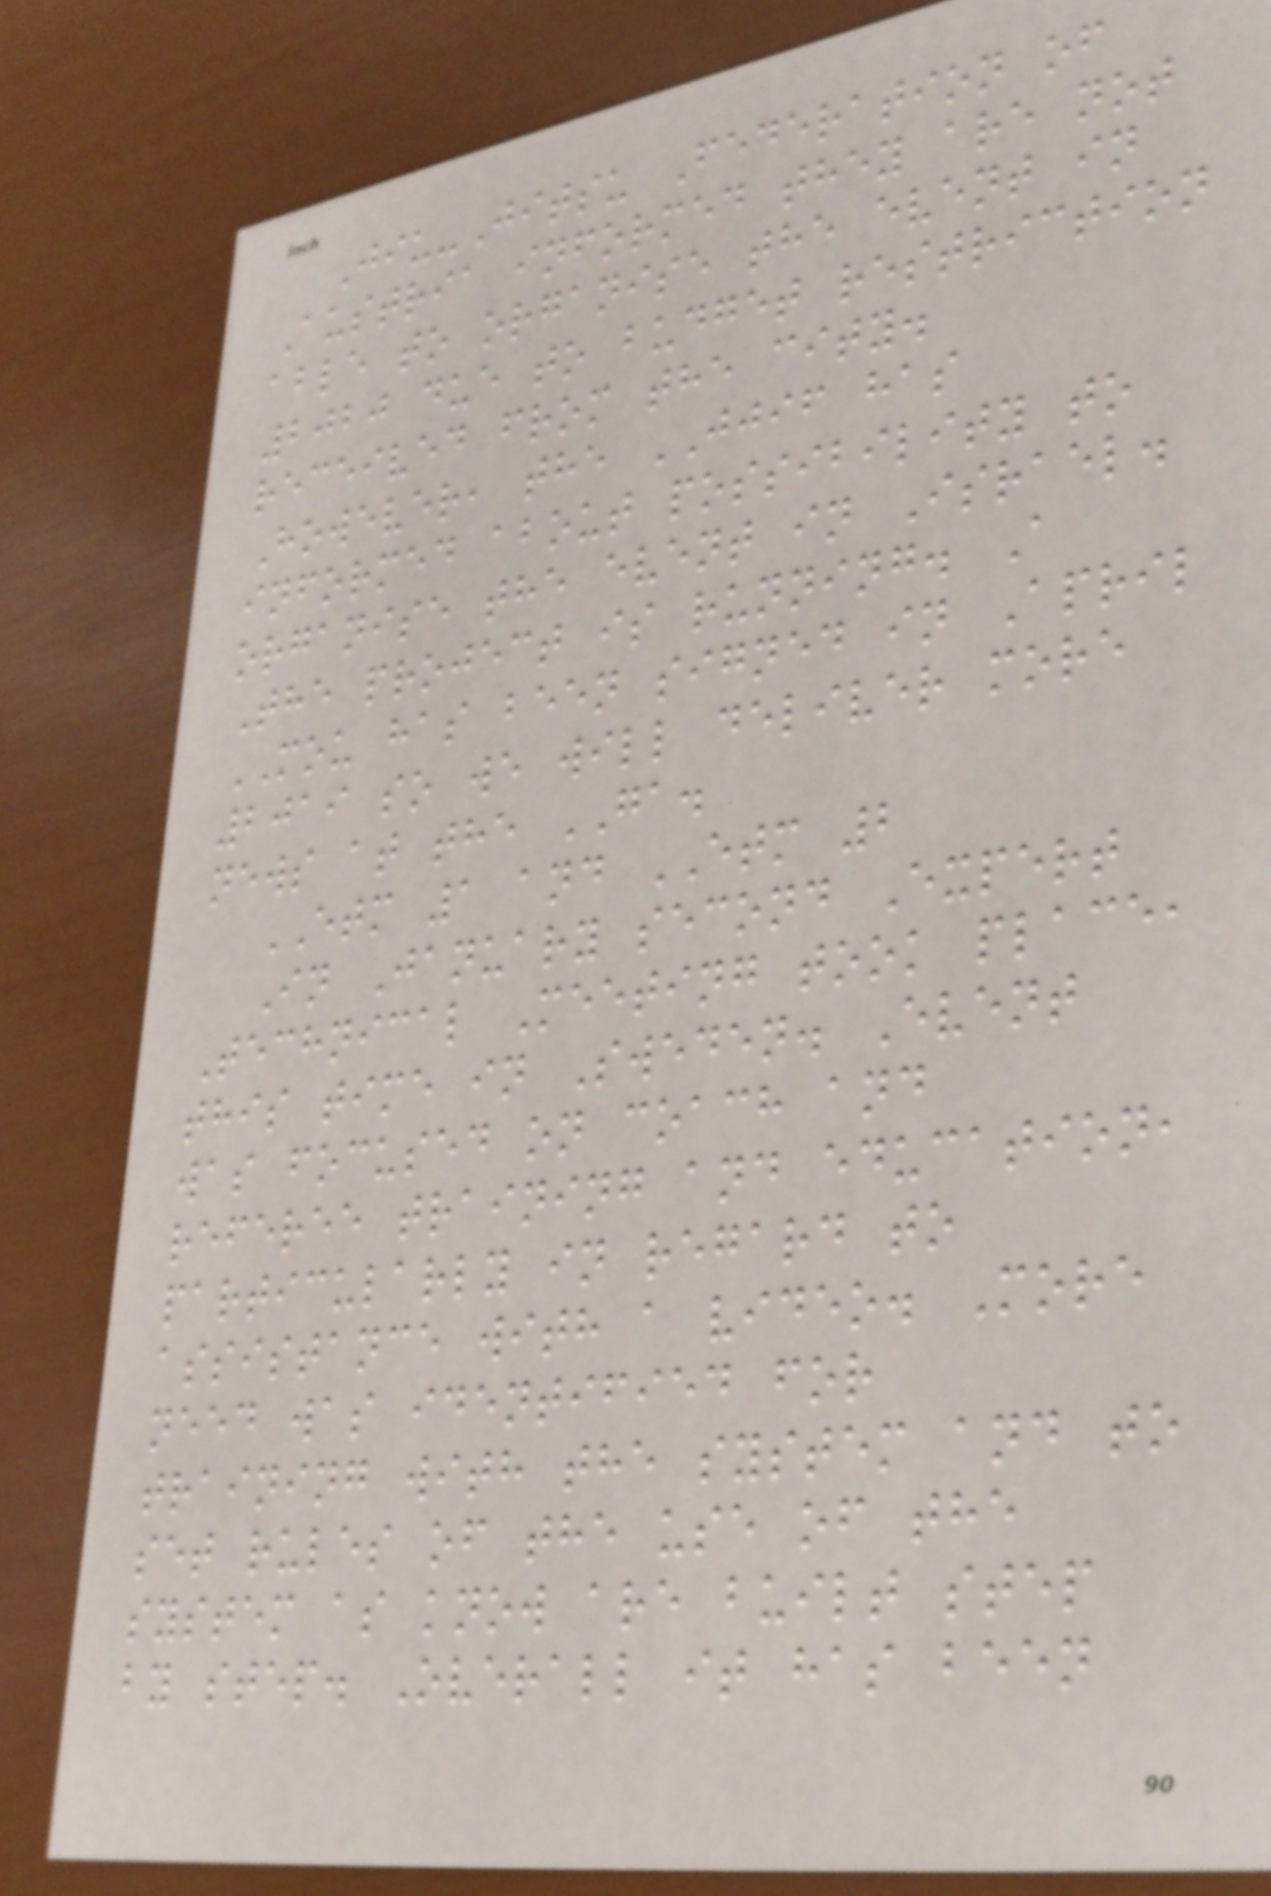Jiu-Jitsu Federation of
Austria informed they are not
able to organise the event in
2020 due to budget restriction
received from the city.
However, the JJIF has
informed about possibility to
organise the event in Israel.
The project is running. A
MOU has been signed in April
2019 so we will deliver more
news at the GA.
ETM 1 and ETM 2
In January second Expert
Technical Meeting took place,
this time in Sweden. Event
was focused on coach and
referee training and education,
particularly in regard to
assistance with a video. More
need was identified for
training with the system and to
set rules of the use of the
system as know are built step
by step. Overall it has been
